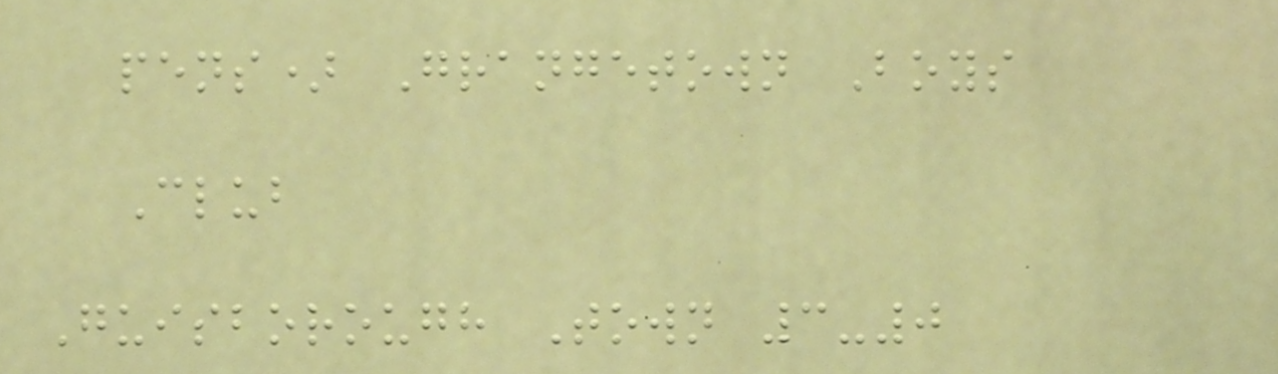pens) Grangetown Boys
Club
Guisborough Town 3-0
